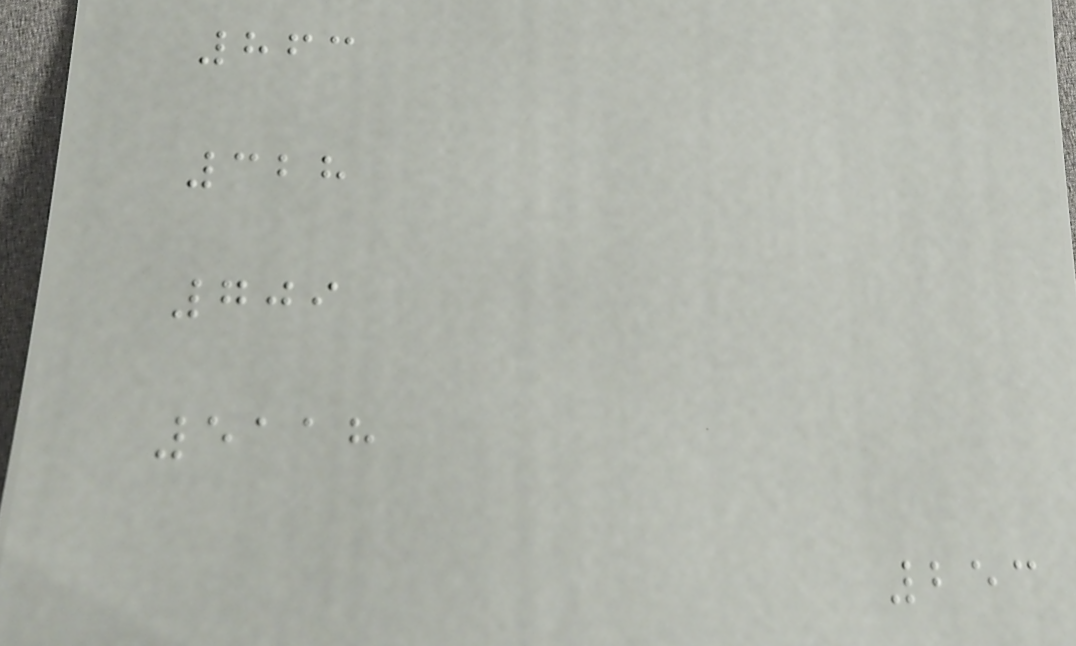863
328
709
5118
253
